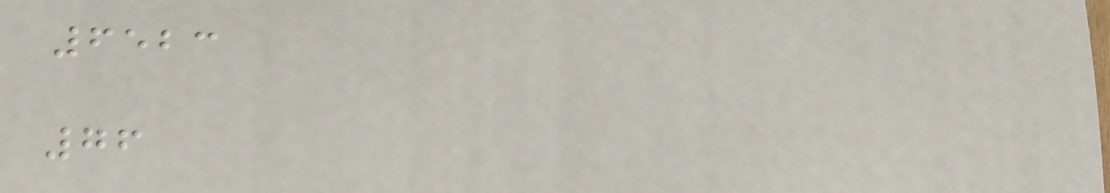6523
76
